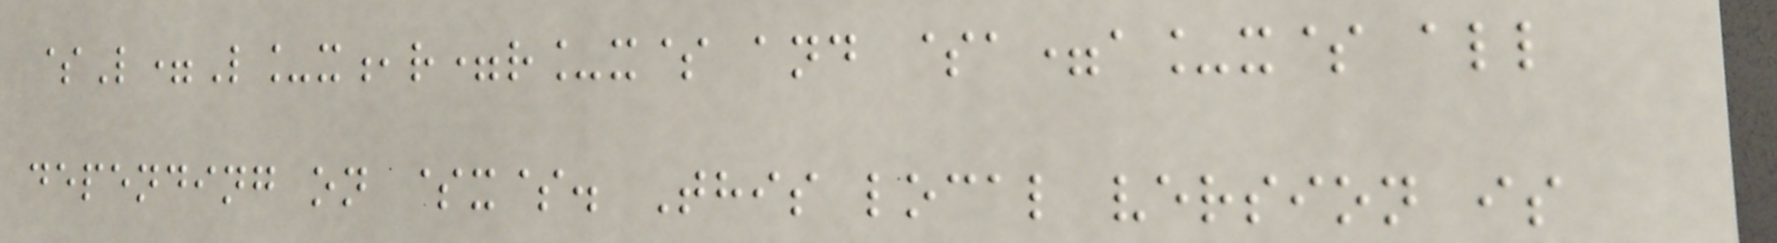$L=L_x,r=r_x$ and $a=a_x$ all
depending on $x$. This local version is
